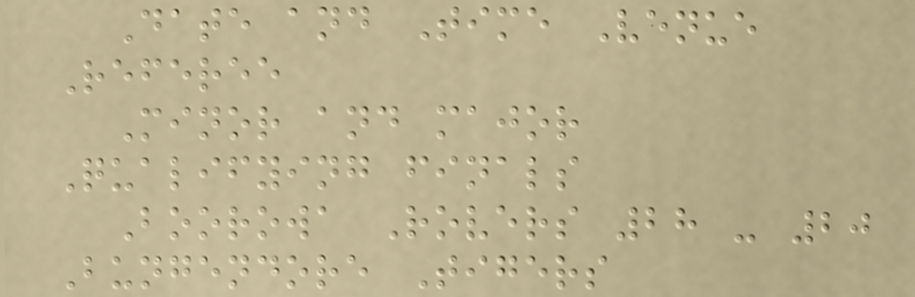Date and Time Venue
Referee
Minor and major
Qualifying finals
Boorowa Rovers 28 - 20
Bungendore Tigers
